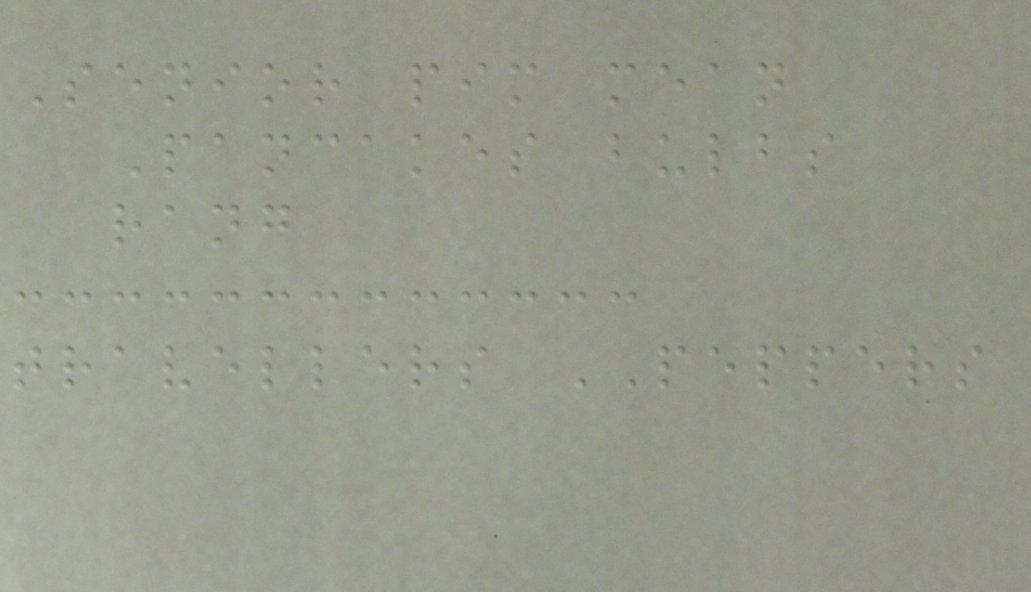Senior pim mean
Pancakes bulbs
rang
travellers PEPPERS
